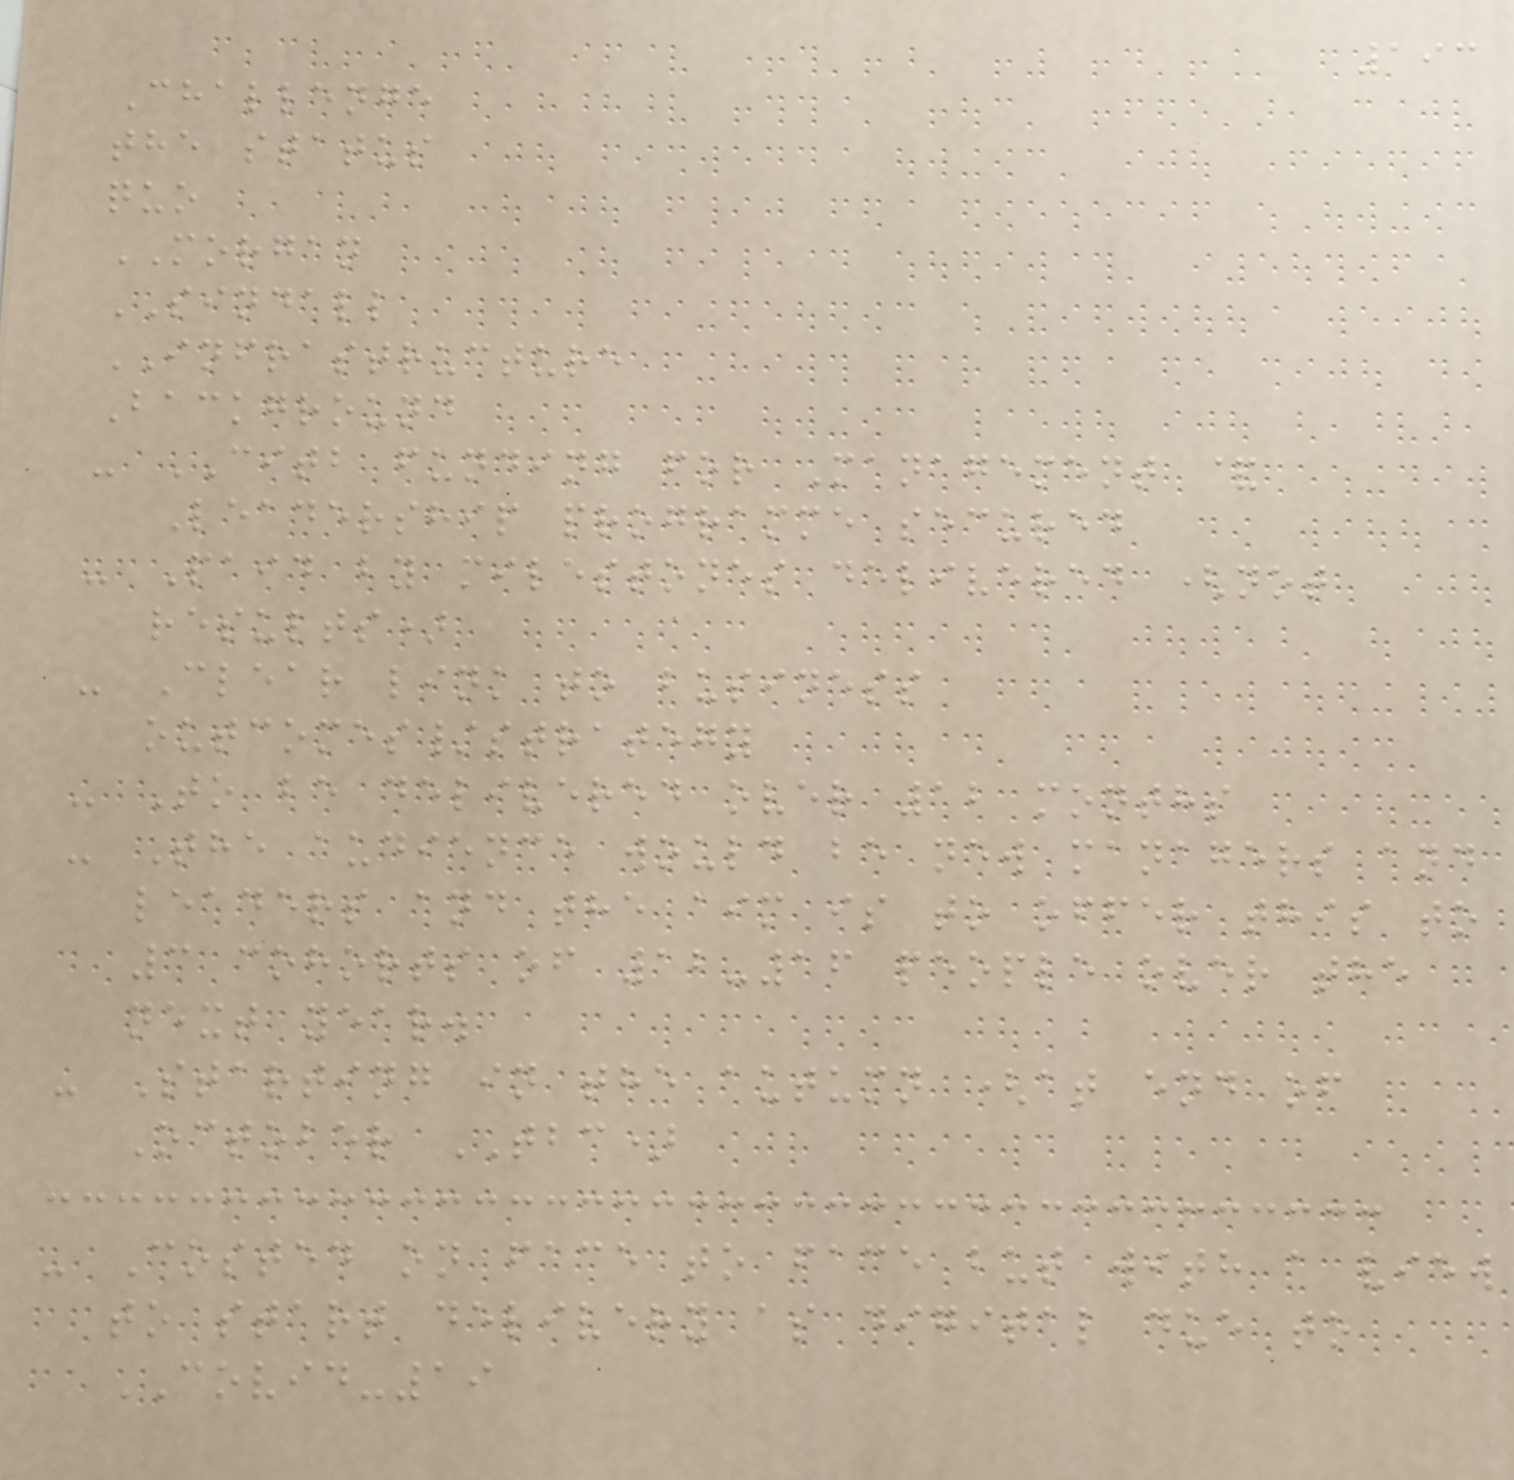193
Challenge
the status
quo
MORGAN
SINDALL
INFRASTRUCTURE
Background
- CITB funding for Management &
Leadership programme secured
- Paid by milestones delivered (not
results)
- Clear link to business
outcomes/strategy
- To be delivered over 12 months
- The audience would be new managers and
leaders and the aim is to offer this to
3 cohorts of 12-16 people over the
next year.
- Starting in the autumn (at end of
October TBC)
- Costed on face to face but with a view
to start delivery as digital due to
COVID-19
